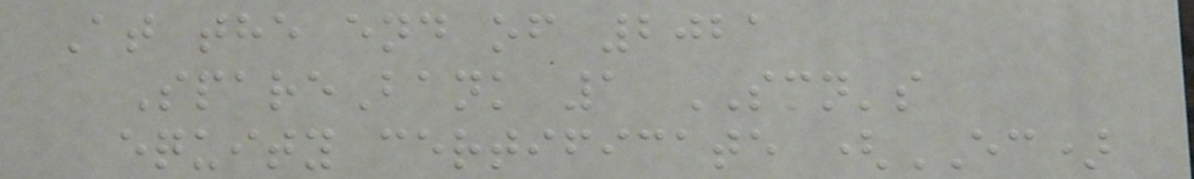At the end of 2021
SpareBank 1 SMN's
equity certificate (EC)
